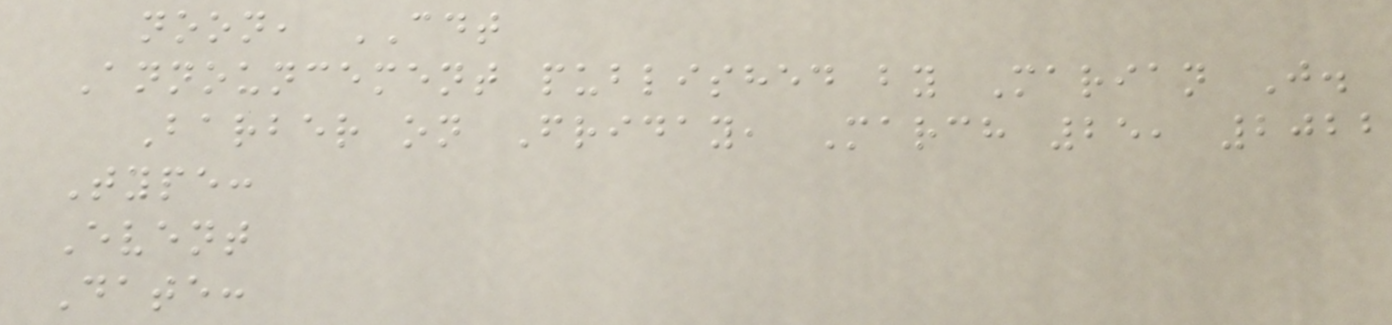noon, CDT
Announcement published by Marian J.
Barber on Friday, March 25, 2022
Type:
Event
Date:
